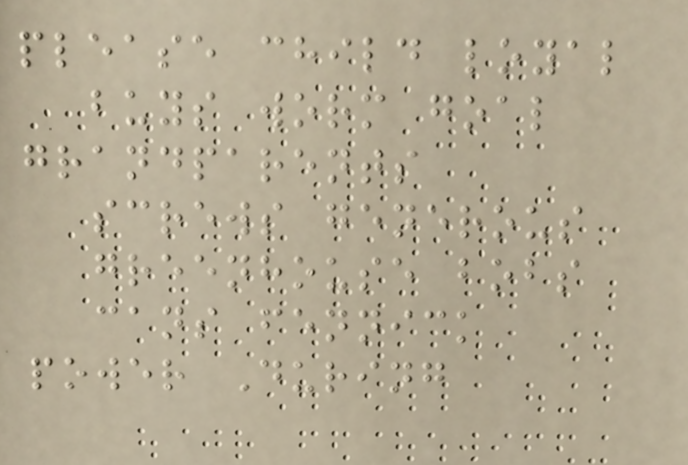please child loyal
buys worm goal
grandparents
screws generous
greenhouse bobs
cans fennick
power During
